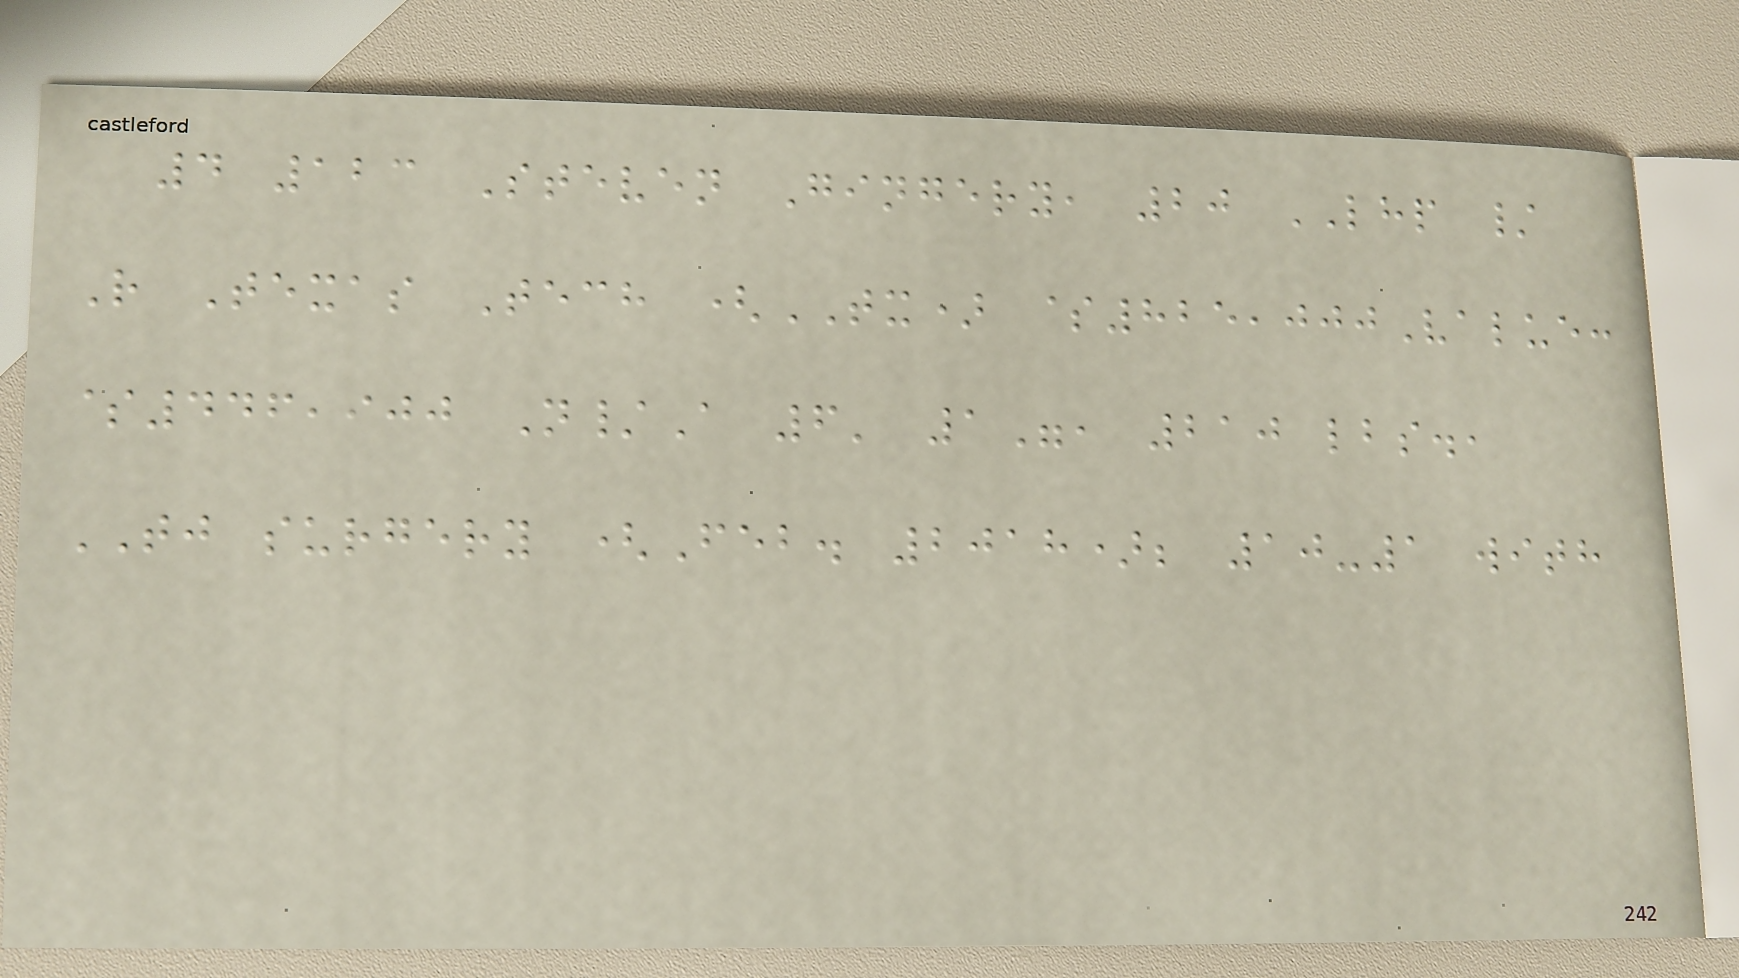4 123 Steven Gingery, 20 LHP /
R Texas Tech (TX) $825,000Value:
$446,900 N/A 6' 1", 210 lbs.,
TJ surgery (Feb. 2018); 10-1 with
